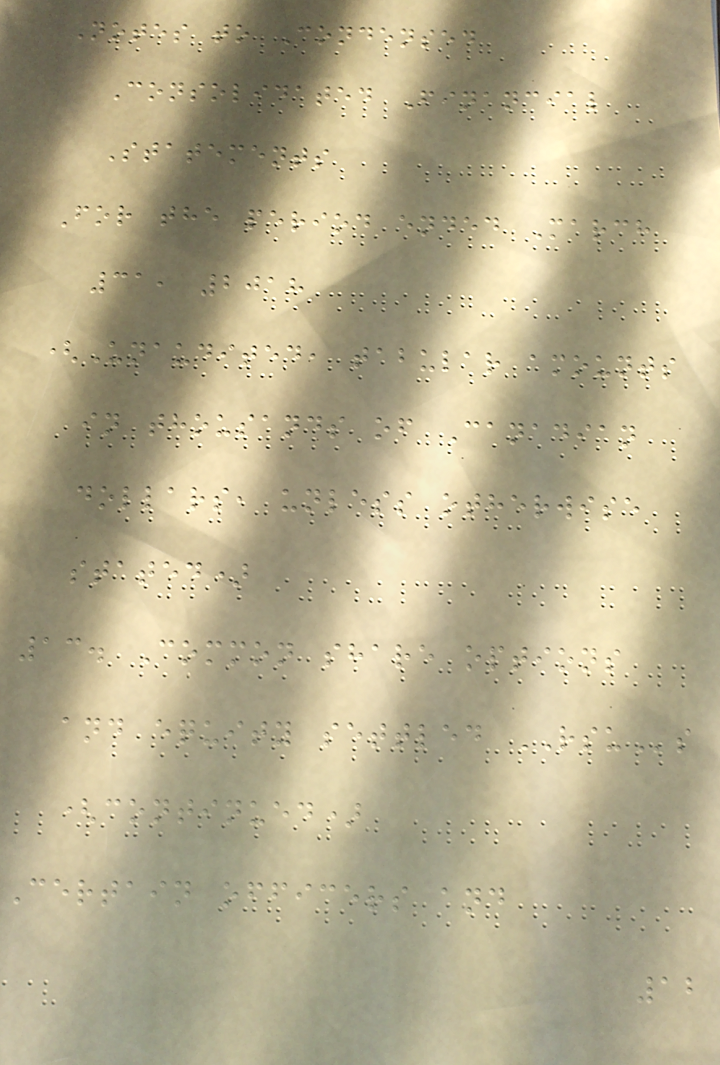Notes to Condensed
Consolidated Financial
Statements
For the period ended March
31, 2018
(Unaudited, tabular amounts
in thousands of Canadian
dollars, unless otherwise
stated)
13. Common share options
and equity settled RSUs
(continued)
Certain officers and
12
